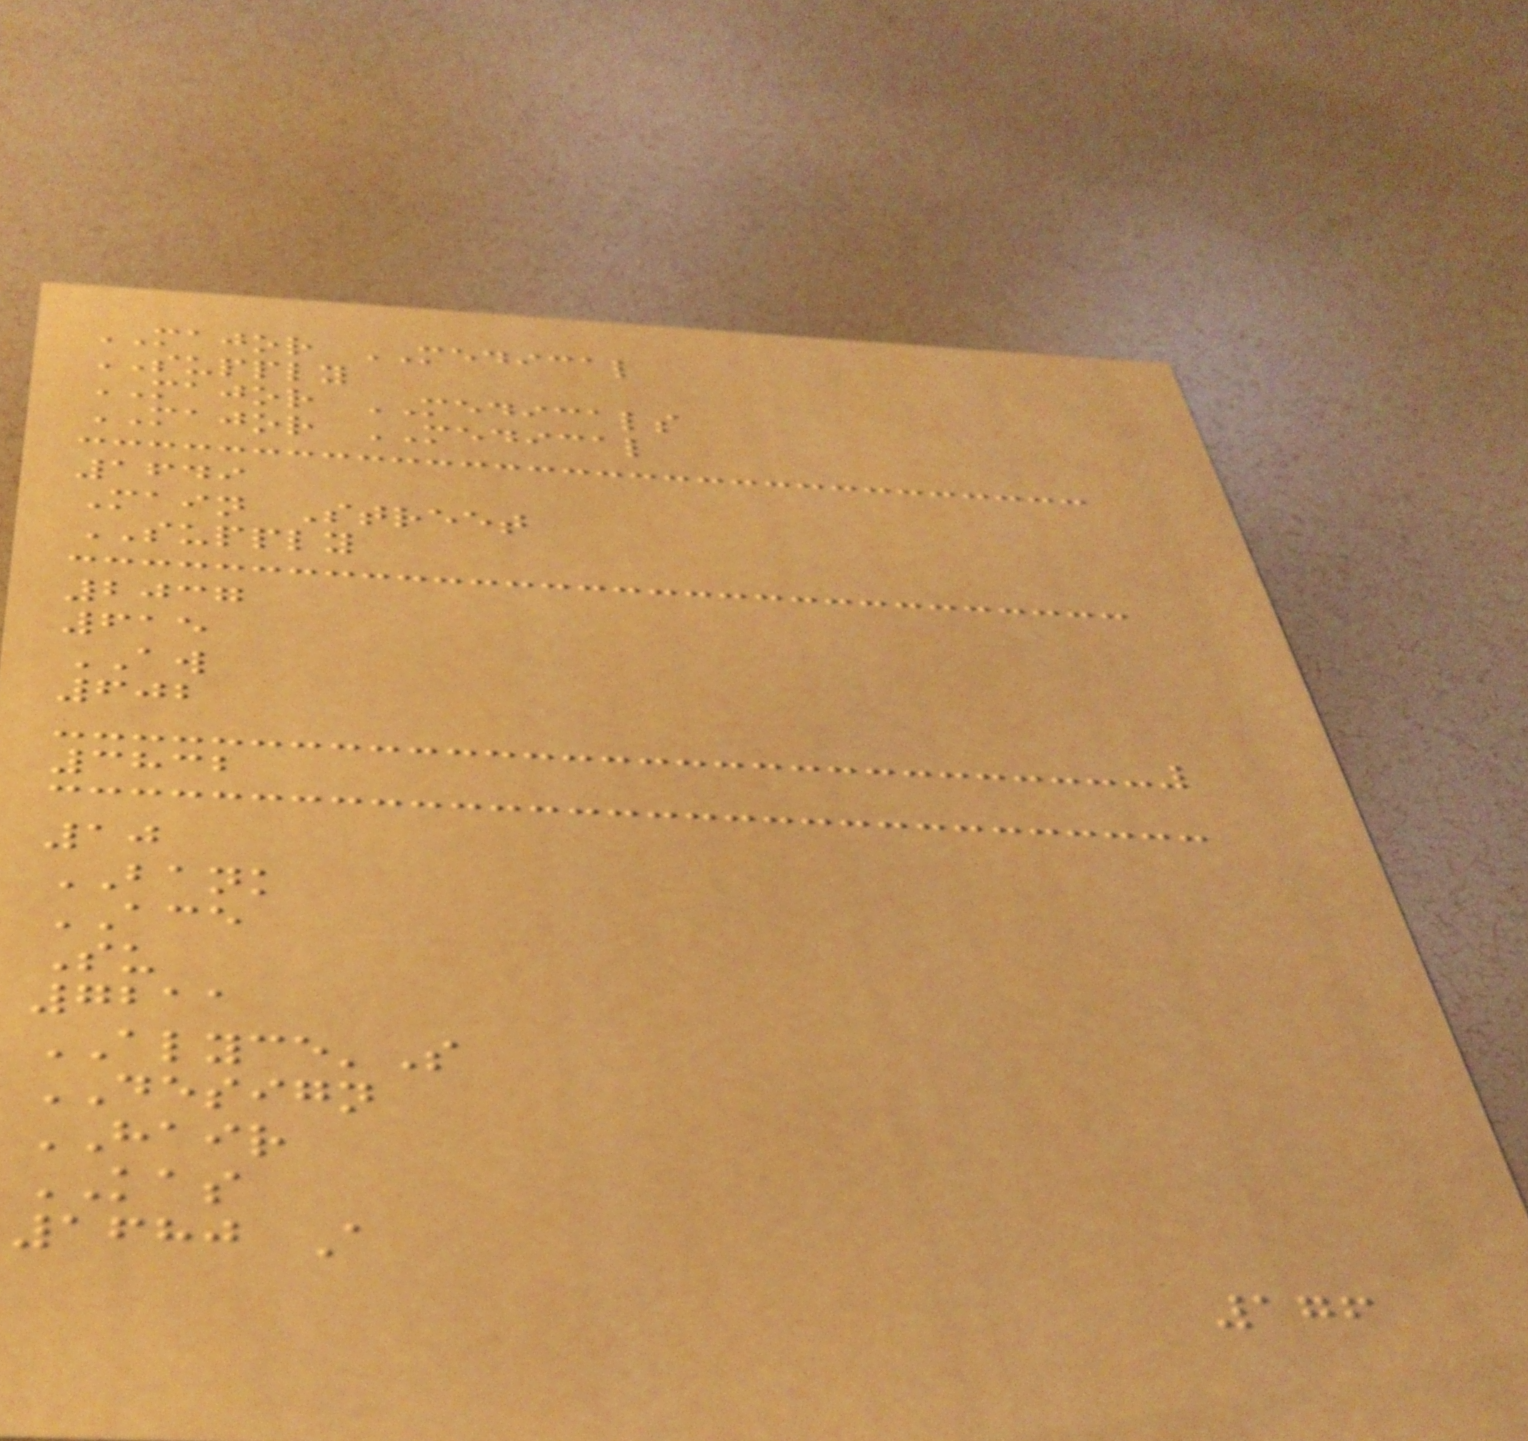MAJOR MEDICAL
SUPPLY
MAJOR MEDICALS
MAJOR MEDICAL
1649
Main Street
SUPPLY
2037
615
AW
602
3832
10
BANK
ACE
Su
7211
ALYCE'S
DESIGN
HAIR
KAS
1680 A
176
